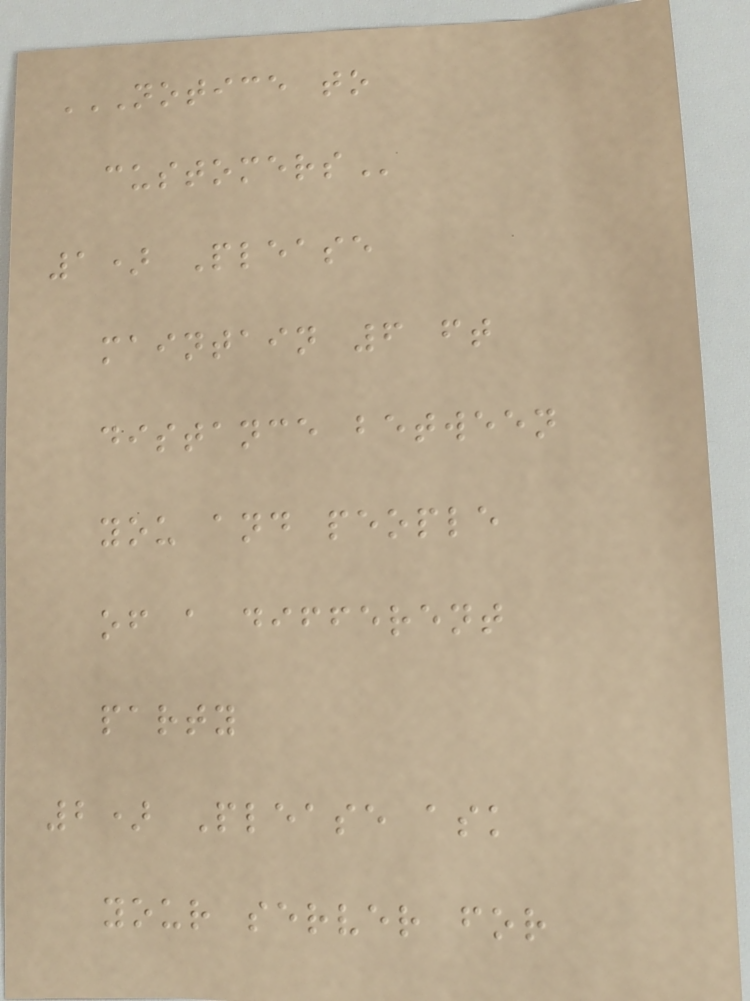NOTICE TO
CUSTOMERS
1) Please
maintain 6 ft
distance between
you and people
of a different
party
2) Please ask
your server for
